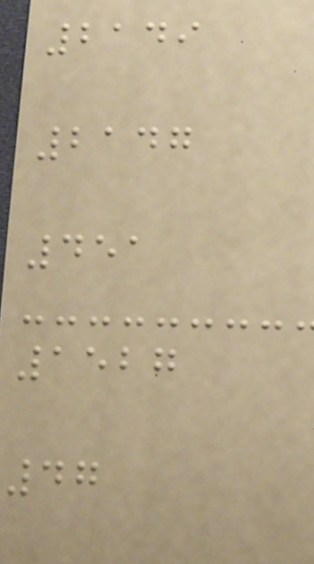2149
2147
451
1527
47
